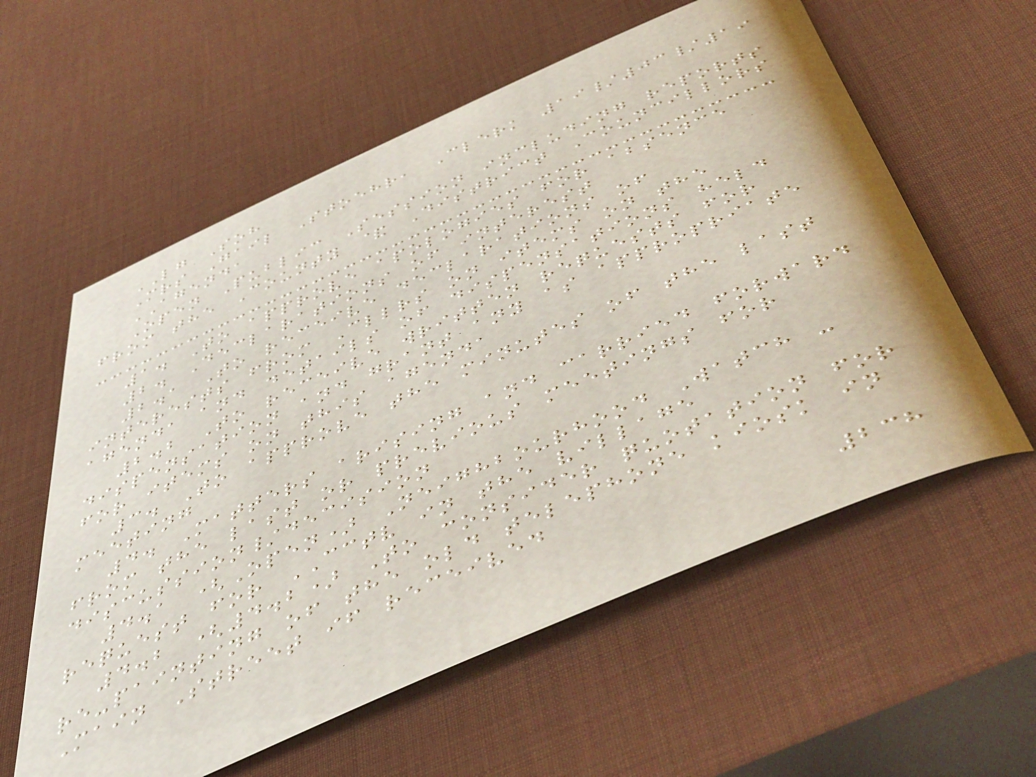LG Soh
Mrs Gail Stoehr, Clerk 19/03/19
AGENDA
Open Public Session including reports
from the County & District Councillors
1. To approve apologies for absence
2. Declarations of interest
2.1 To receive declarations of
interests from Cllrs on items on the
agenda and details of dispensations held
2.2 To receive written requests for
dispensation and grant any as appropriate
for items on this agenda
3. To approve the minutes of the last
meeting
4. Matters arising and carried forward
from the last or previous meetings for
discussion/decision
4.1 (Open) Neighbourhood Watch -
request for CCTV in the village
4.2 (4.2) To consider quotation for
re-painting of the old telephone kiosk in
Main Street if received
238
